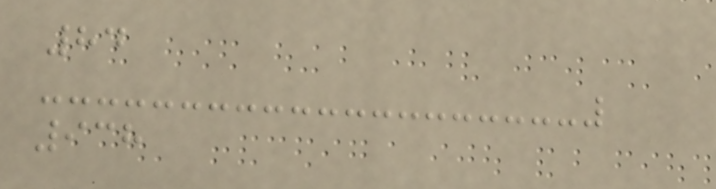84
938
